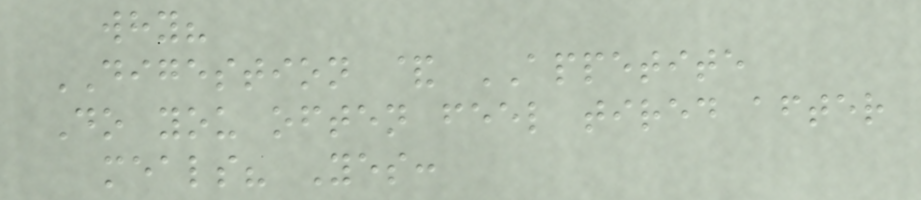why?
DIGESTION & APPETITE
Do you often feel tired after
meals? Yes:
